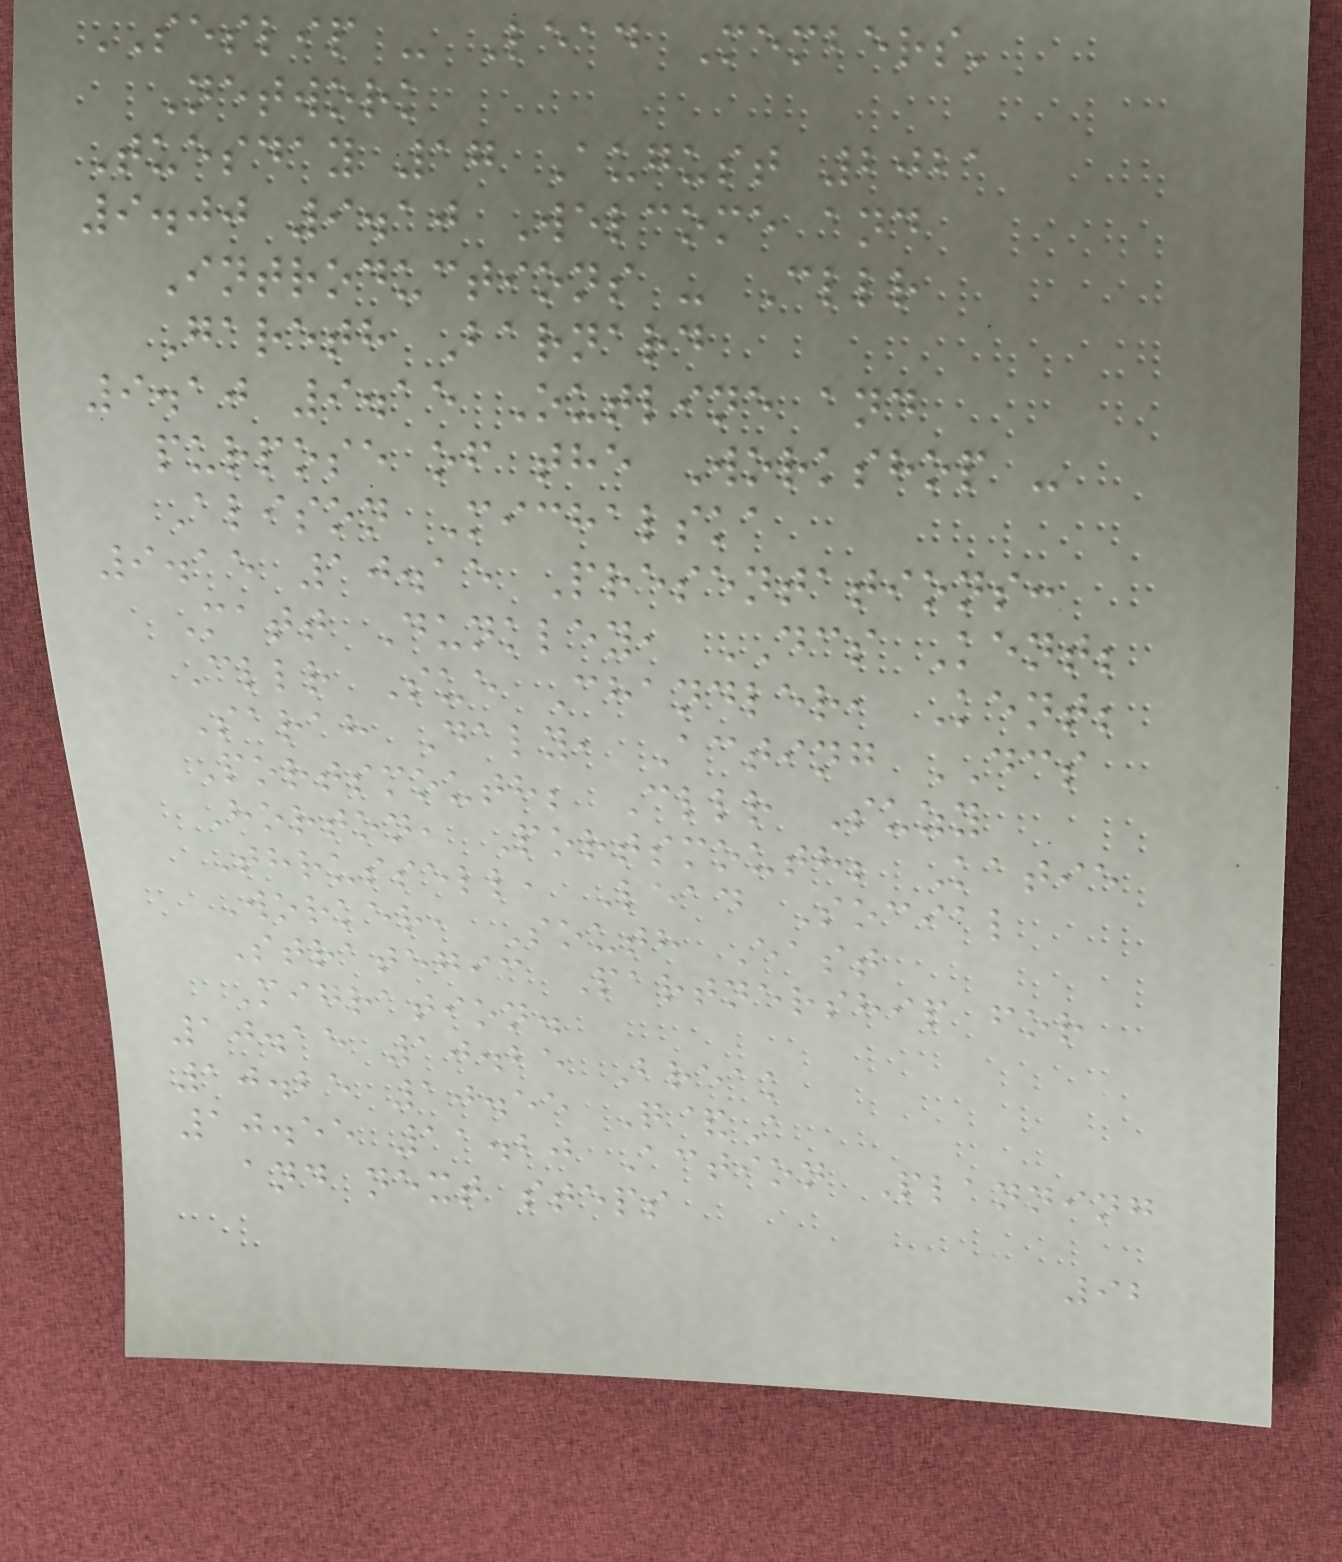SESLIP - Lead Members'
Network
Tuesday 17 August 2021
9.00 9.10 Welcome and
Introductions - Cllr
Gareth Barnard
9.10 9.15 Outline and
purpose of the Workshop -
Alison Michalska
9.15 10.15 Presentations:
Matt Dunkley, DCS Kent;
Cllr Sue Chandler, Kent;
Sarah Daly, Acting DCS
Portsmouth; Cllr Suzy
Horton, Portsmouth; Katie
Thrussell, Lead Social
Worker, South East
Strategic Partnership for
Migration.
10.15 10.25 Break
10.25 10.55 Q&A
10.55 11.20 Action Planning
and next steps
92
